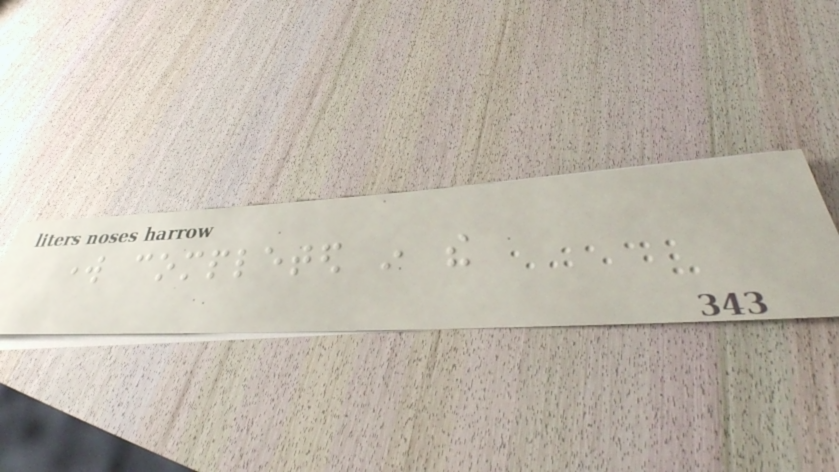work completed in the
